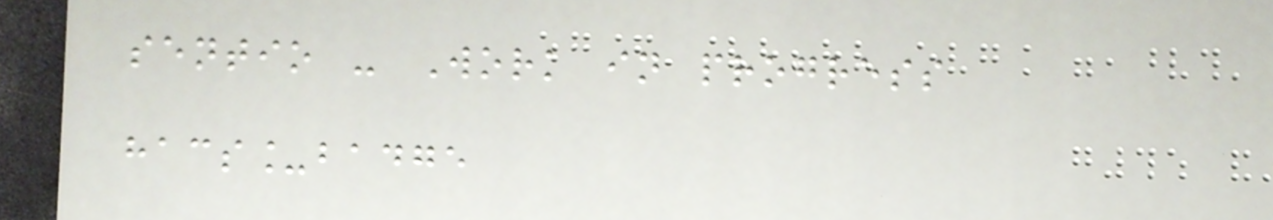sentio - Work in progress
hacs_badge
